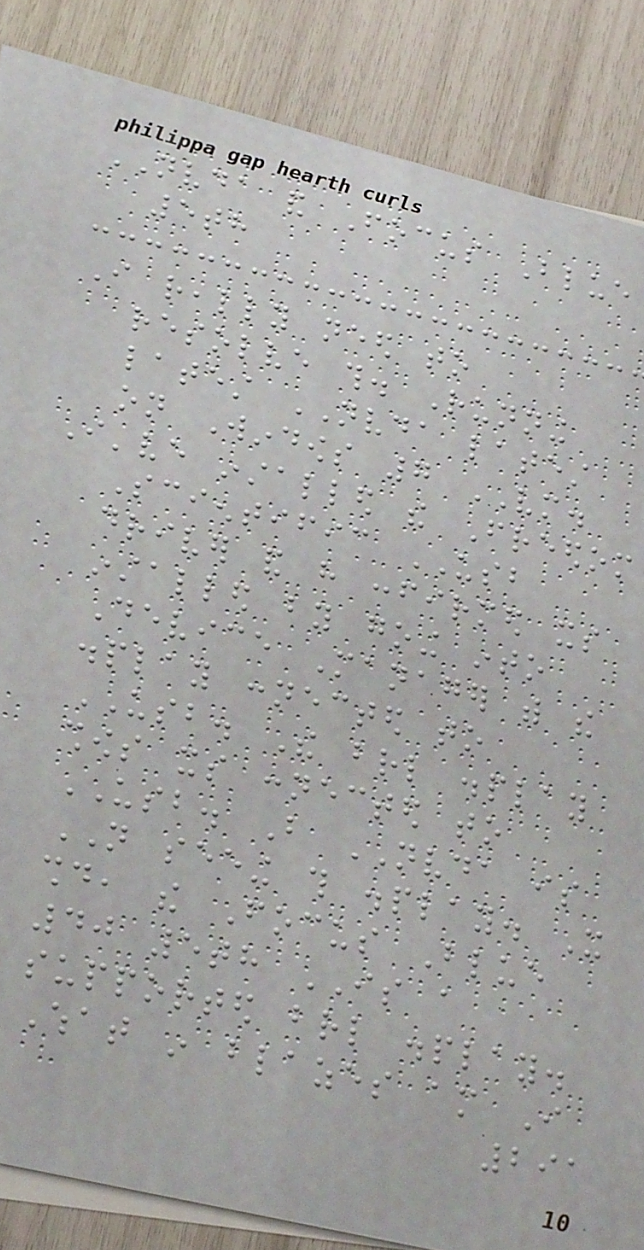NVDA and Focus Blue
5th
I really need to
resolve this. Running
latest NVDA latest
on Windows 7 VM.
I've installed the Freedom
Scientific USB
driver and have confirmed its
installed by going into
Device Manager with the
display connected to
USB. The braille display
shows its connected to
USB. But NVDA is
NOT seeing this display. It
should, the Focus Blue
40 5th IS a
supported braille display.
What in blazes am I
291
